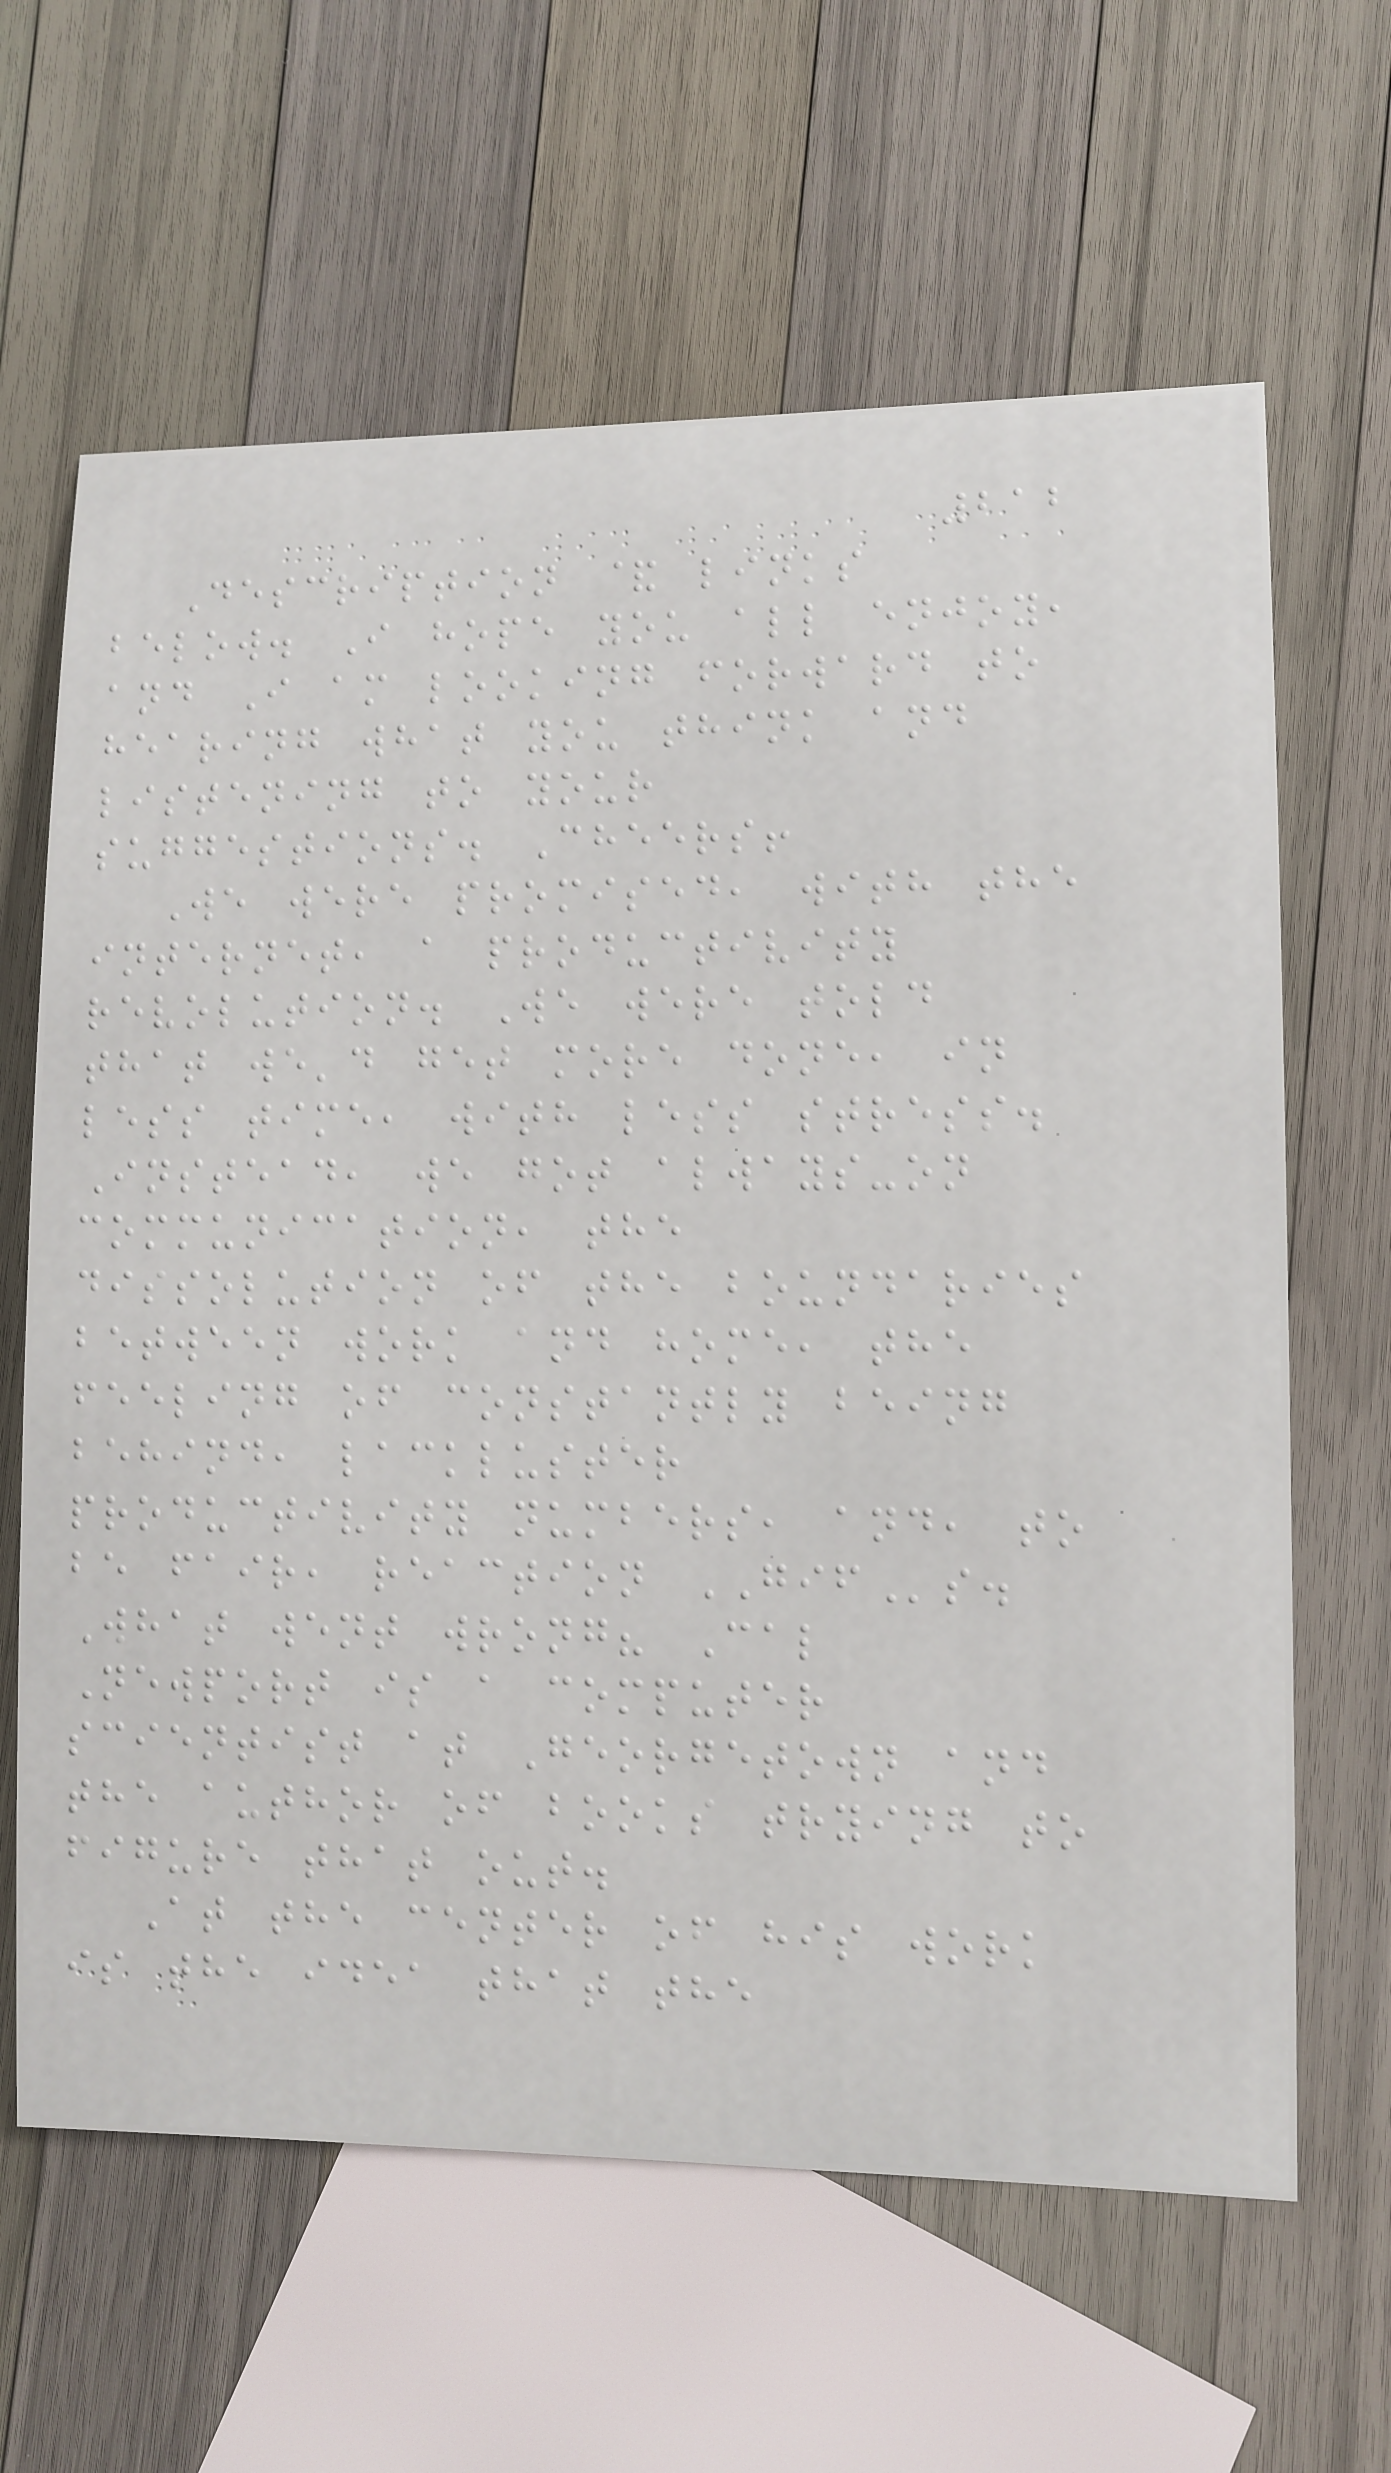212
Description & links
below. I hope you all enjoy,
and I am looking forward to
hearing what you think and
listening to your
suggestions. Cheers!
We were promised, with the
internet, a productivity
revolution. We were told
that we'd get more done, in
less time, with less stress.
Instead, we got always-on
communication, the
dissolution of the boundaries
between work and home, the
feeling of constantly being
behind, lackluster
productivity numbers, and, to
be fair, reaction GIFs.
What went wrong? Cal
Newport is a computer
scientist at Georgetown and
the author of books trying to
figure that out.
At the center of his work
is the idea that the
